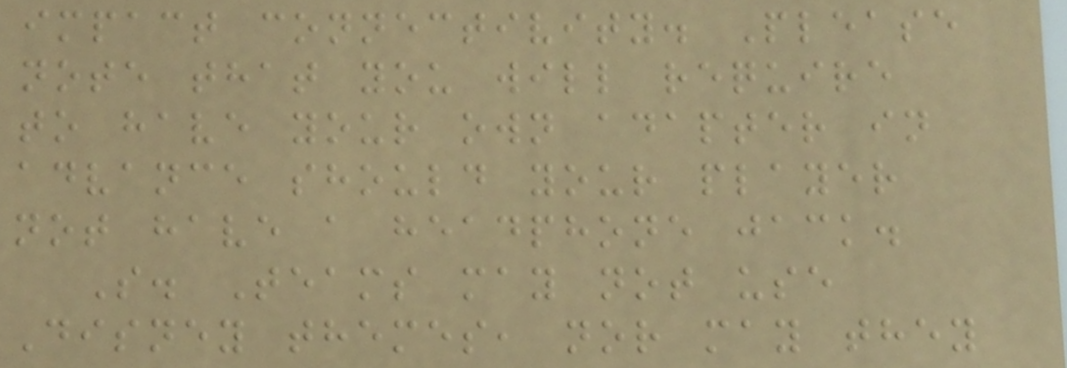impact connectivity. Please
note that you will require
to have your own adapter in
advance should your player
not have a headphone jack.
S. Teams may not use
Disney themes, nor may they
